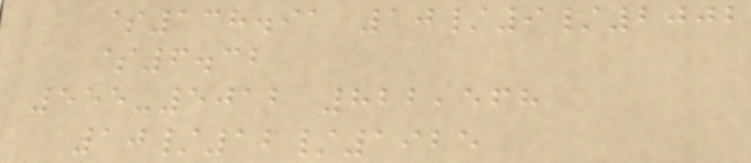$138.91 10/9/2002
$6.32
555-5012 822,568
10/12/1925
